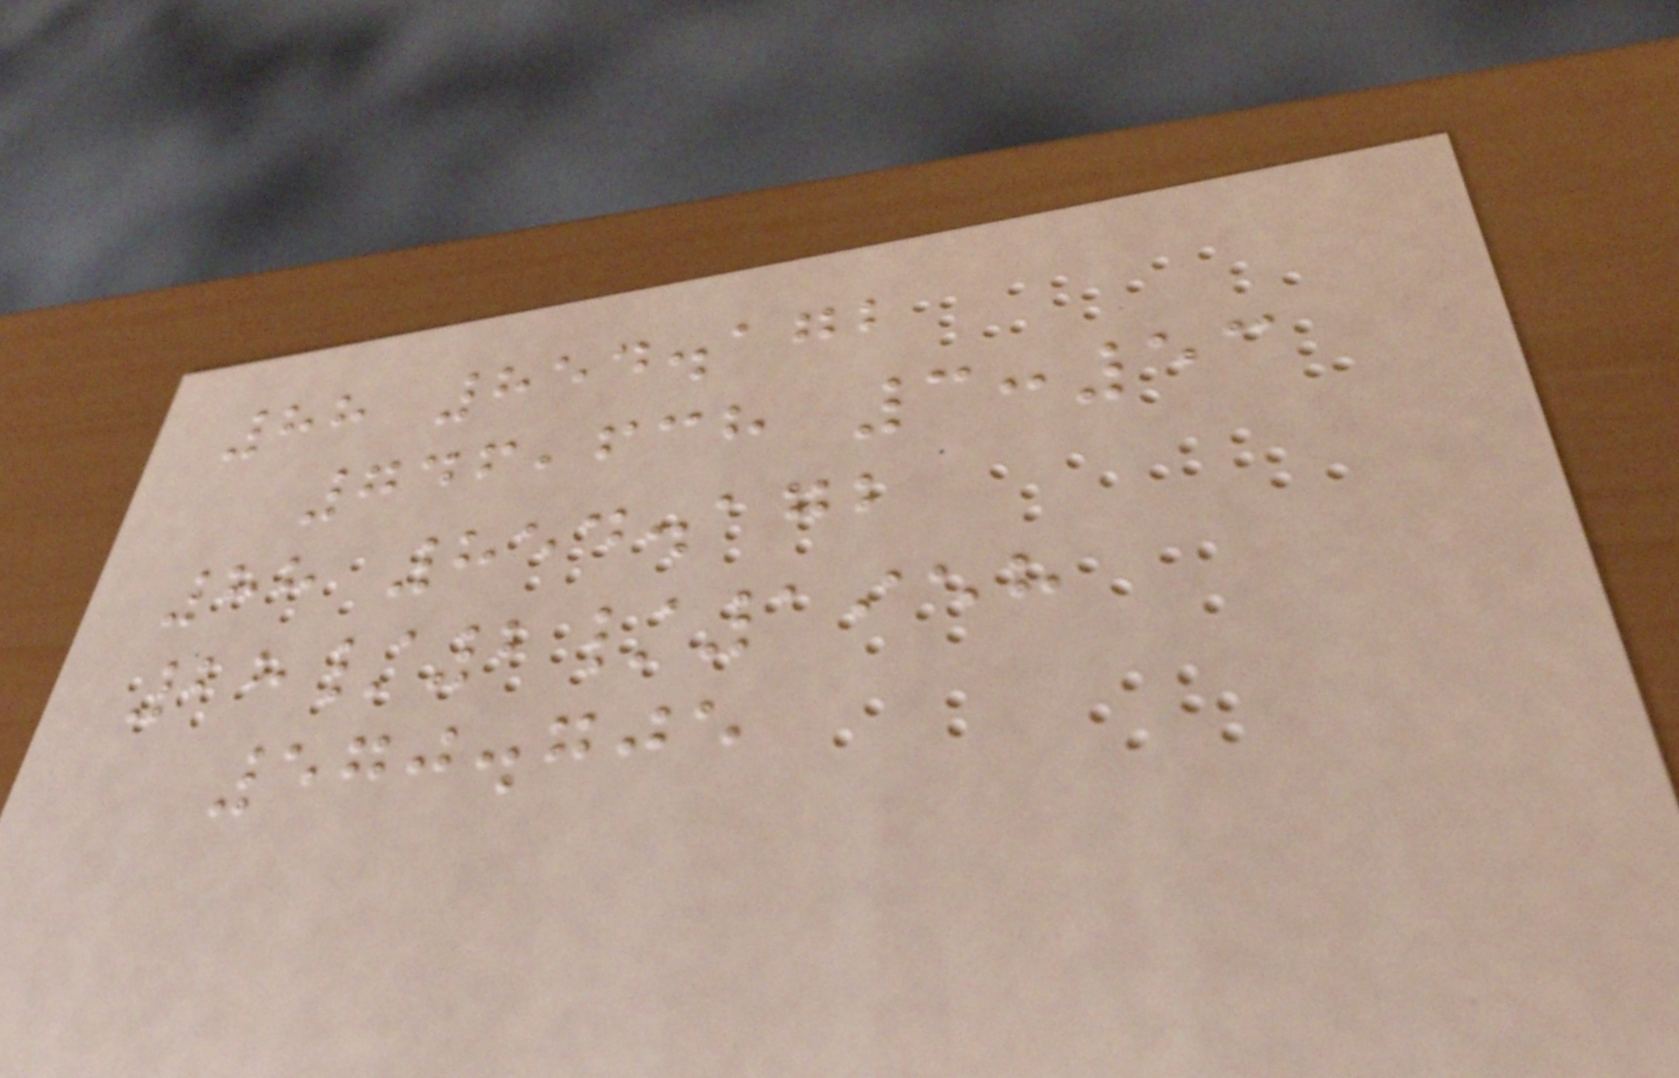88 854.172
746,638 3:53
88 854.172
28/2/1958
570.705
